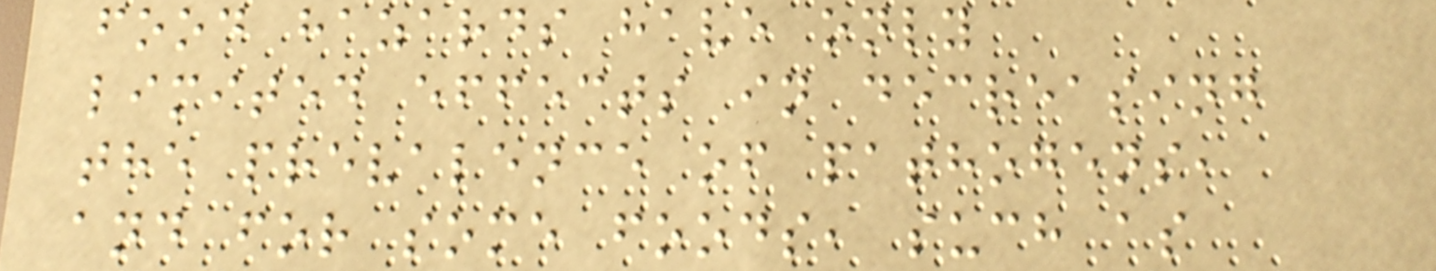food hazards have only
limited effects in decreasing
the prevalence of pathogens,
and for some foods, such as
